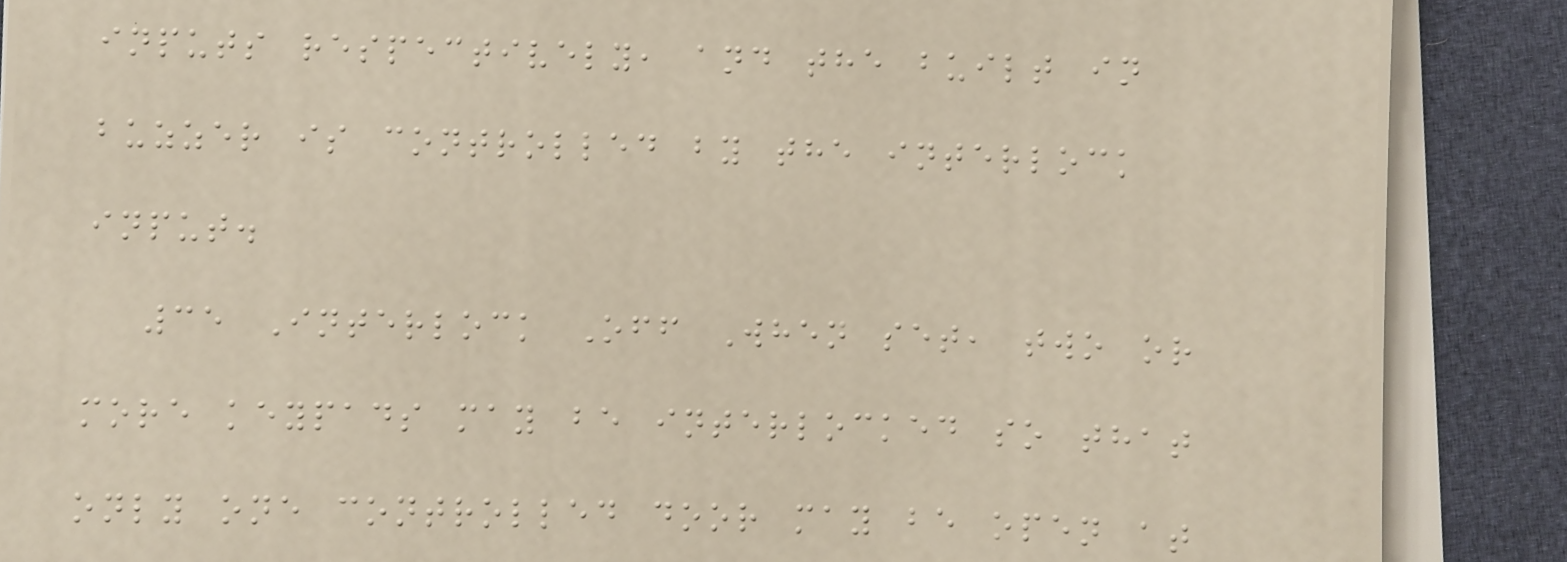inputs respectively, and the built in
buzzer is controlled by the interlock
input.
35 Interlock Off When set, two or
more keypads may be interlocked so that
only one controlled door may be open at
